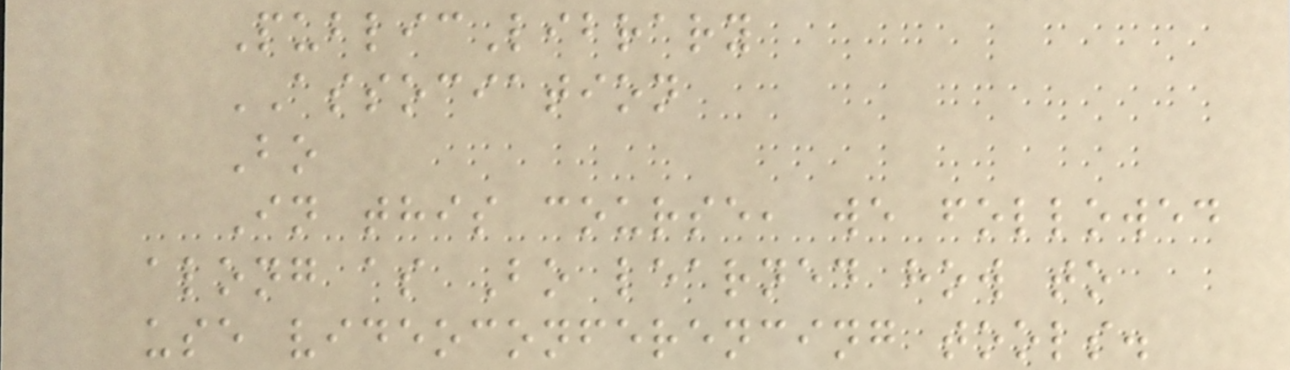PublicLibrary
ASSOCIATION
Bo
In this course, we followed
along as Bo learned how to
use videoconferencing tools.
